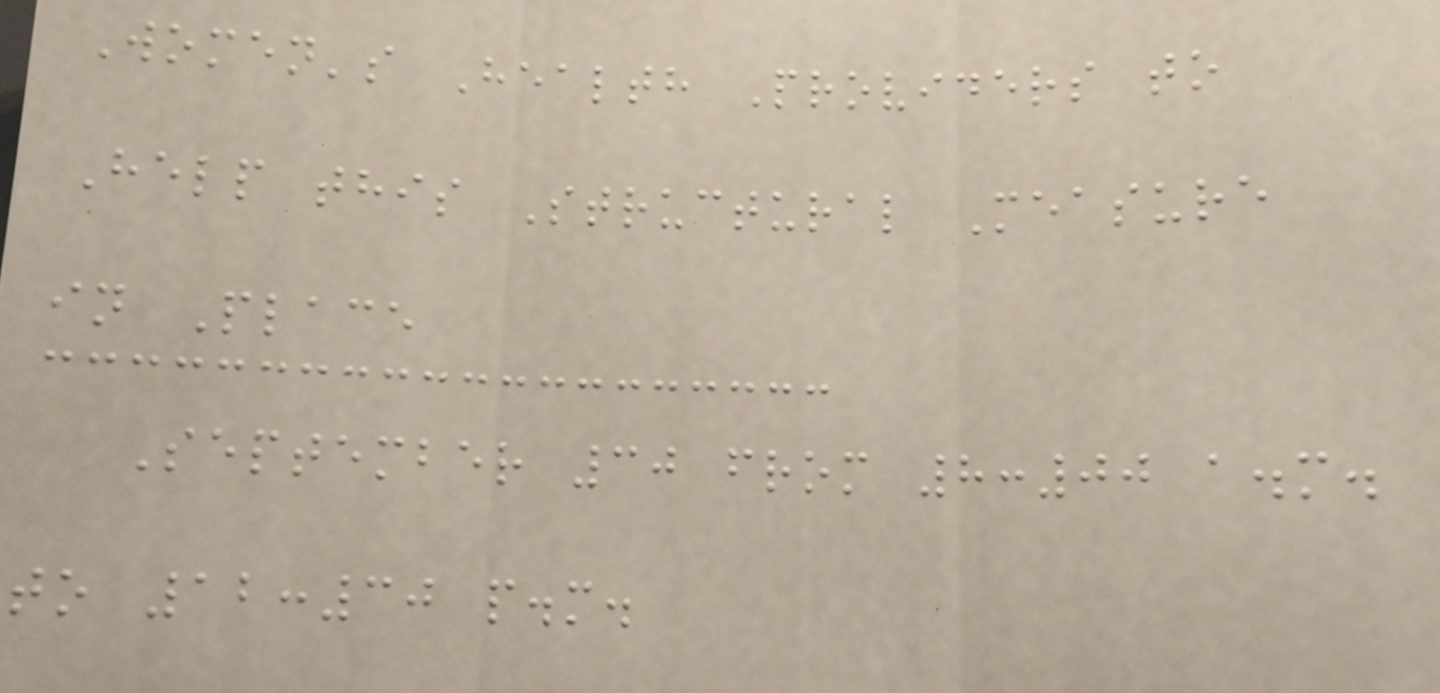Women's Health Providers to
Help this Structural Measure
in Place
September 30 from 8:00 a.m.
to 12:30 p.m.
